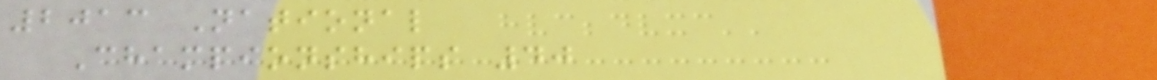2013 National
Championships 40
